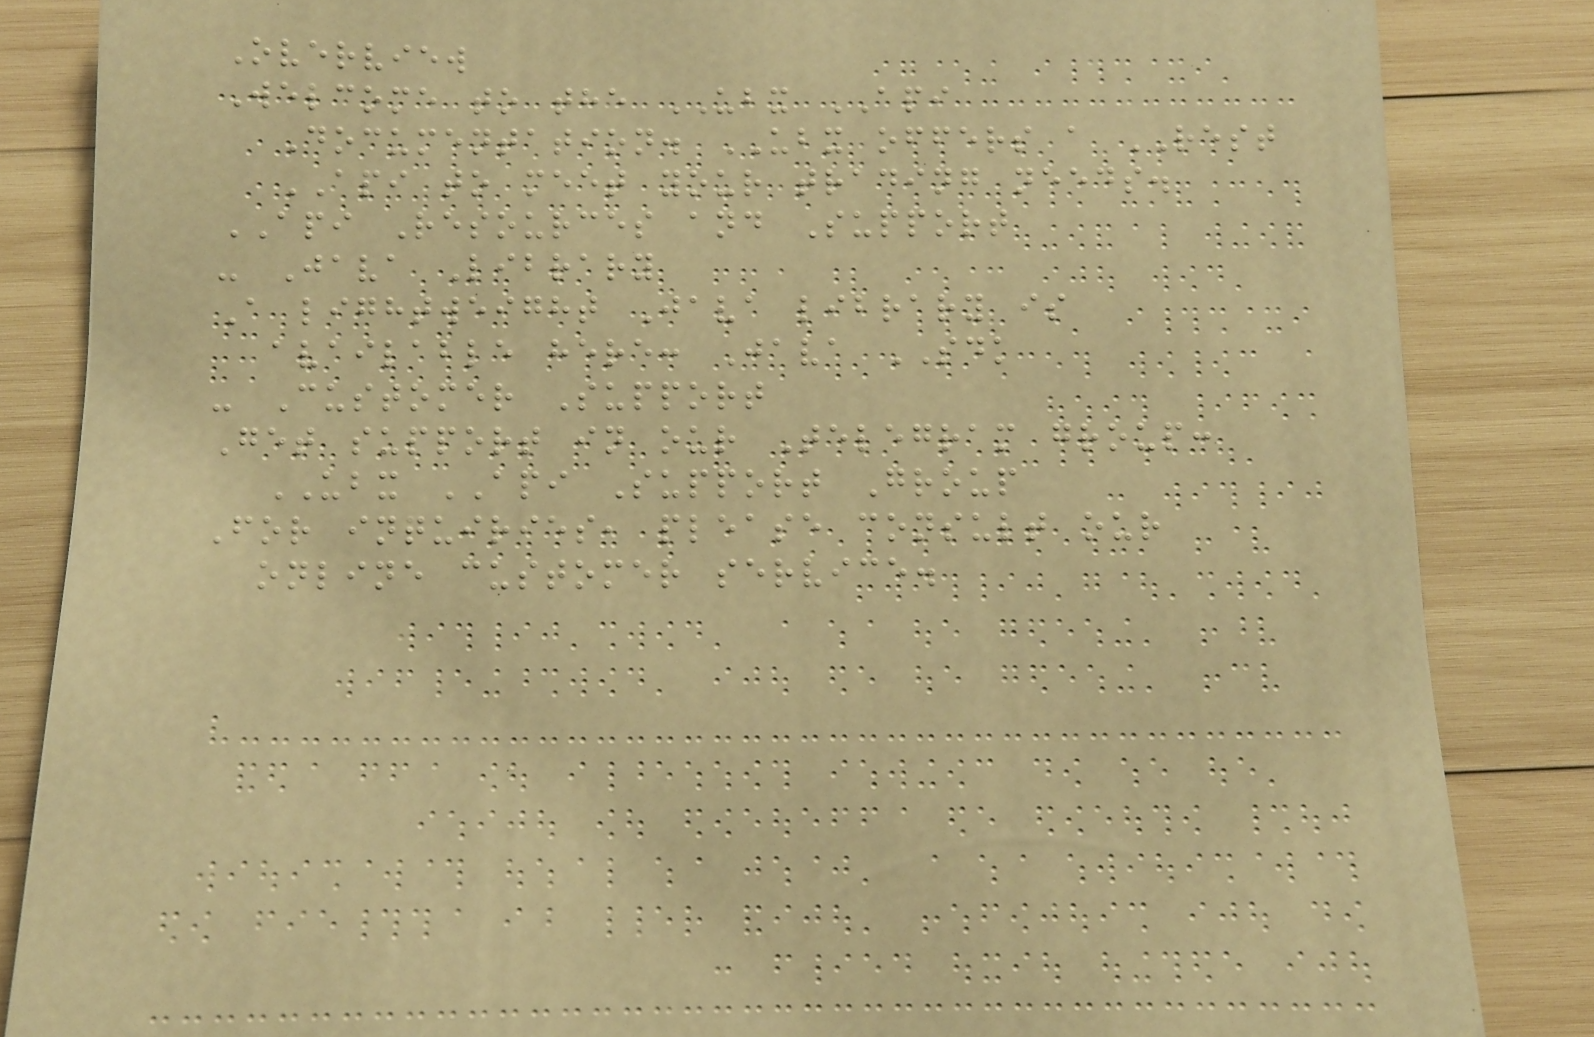Overview
Welcome to the UBX API
Documentation. UBX offers a REST
API to meet your trading needs.
API Resources and Support
- Java Library
A lightweight Java library is
available here: Java SDK
- Customer Support
Get support in our Telegram group:
UBX API Support Group
For inquiries, please consult our
online customer service.
